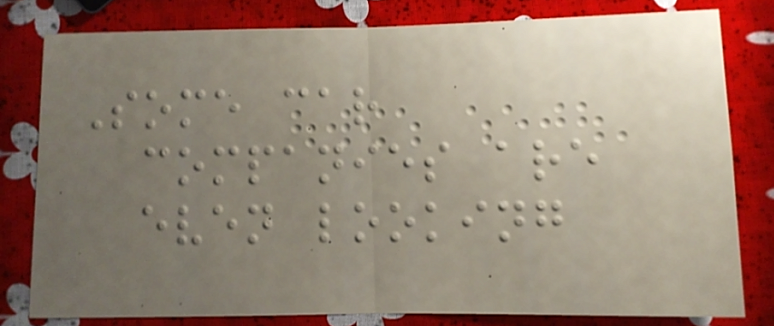Some car
companies are
even looking
